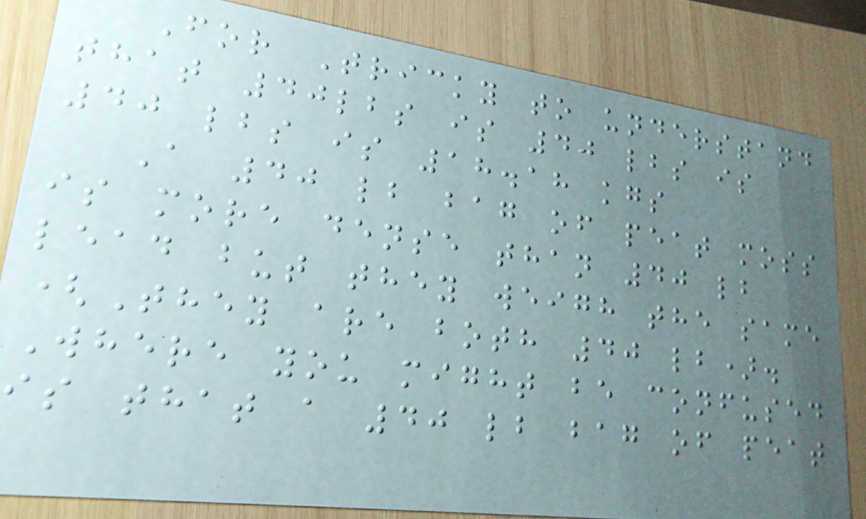For Tricky to understand
that 40lbs is 40 lbs is
40 lbs is 18.18 kgs
A 40 lb bag of peat moss
is more dense than 40 lb
lead but they weigh the same
(They are both 40 lb).
Where you might be confused
is that a 40 lb bag of peat
